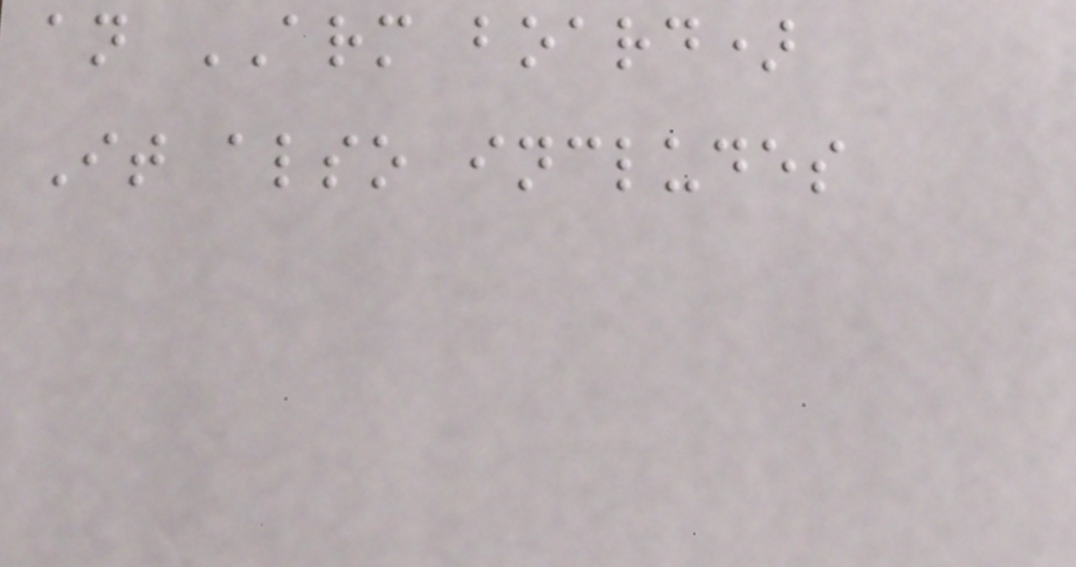an ARM board)
It also includes
